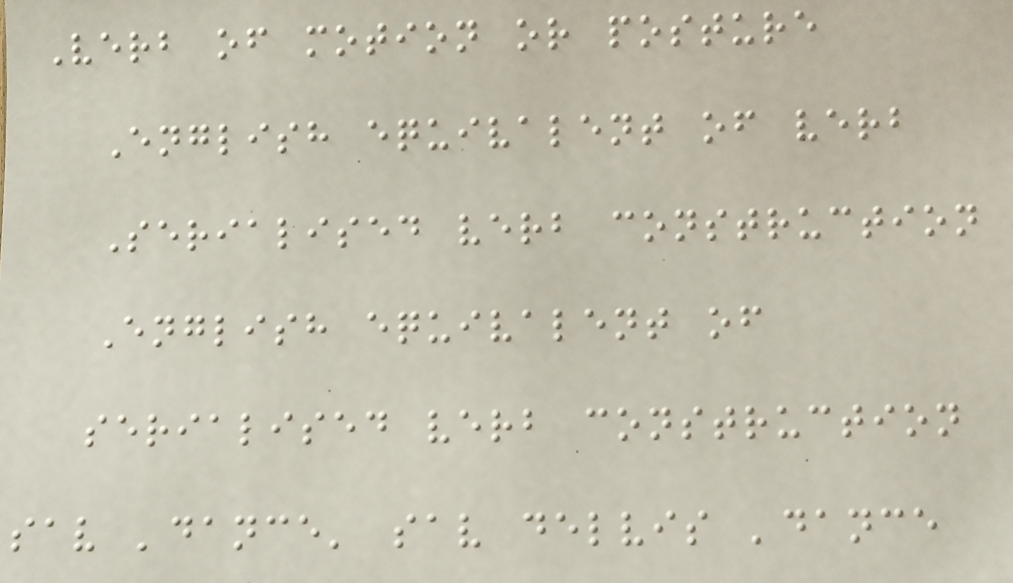Verb of motion or posture
English equivalent of verb
Serialised verb construction
English equivalent of
serialised verb construction
sav 'dance' sav delvis 'dance
